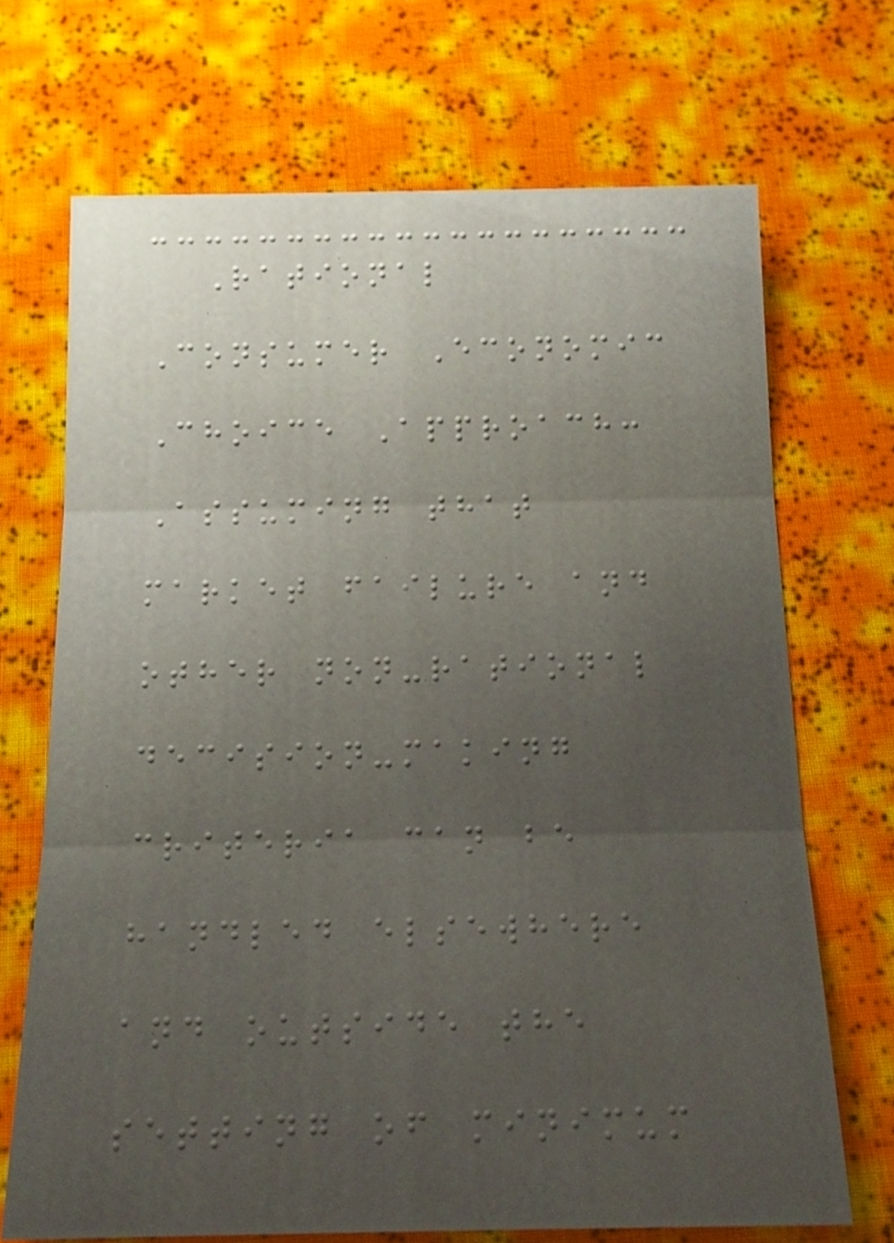Rational
Consumer Economic
Choice Approach:
Assuming that
market failure and
other non-rational
decision-making
criteria can be
handled elsewhere
and outside the
setting of minimum
